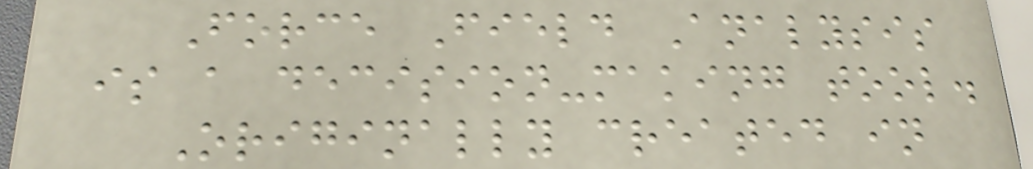Force Field Analysis
is a decision-making tool.
Originally created in
